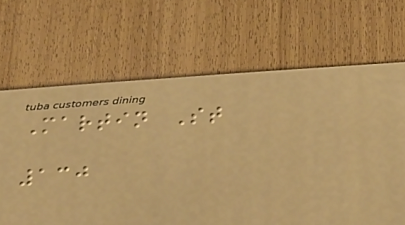Martin St
130
